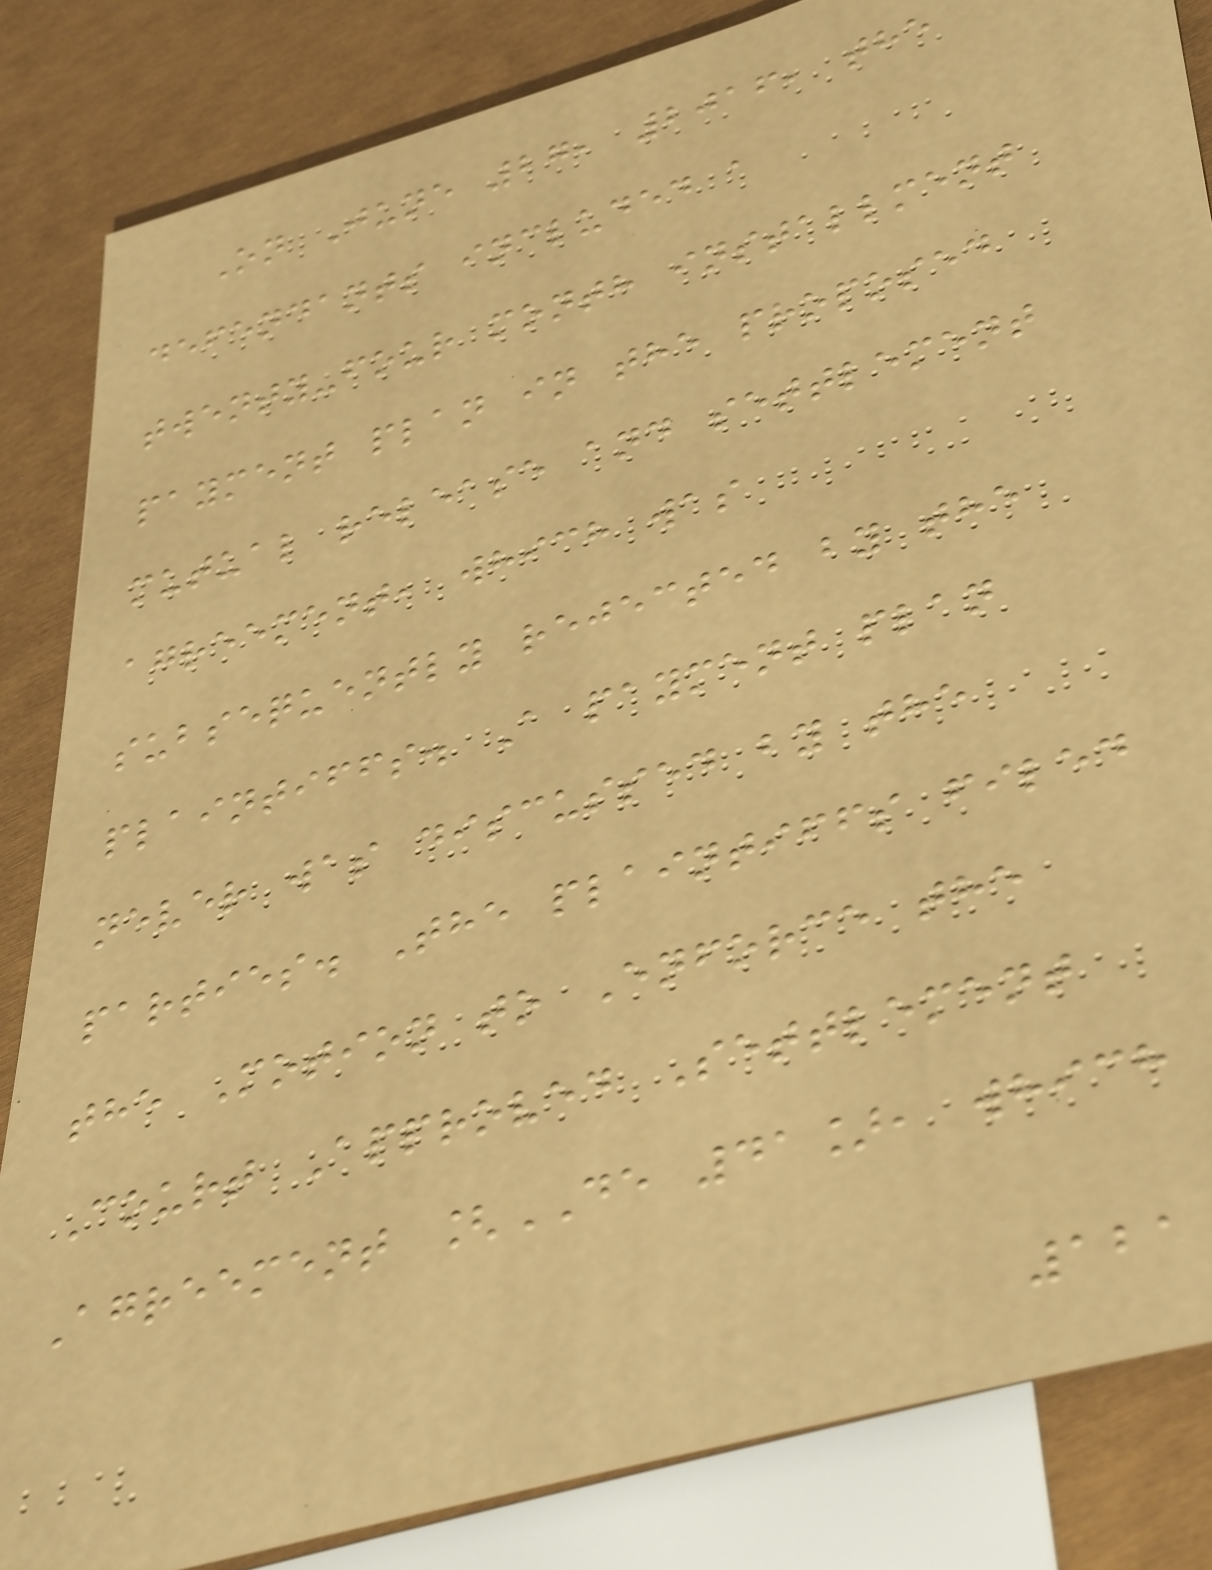On June 27, 2016, the
defendants included a
twenty-four month installment
payment plan in the proposed
mutual release and settlement
agreement, which was
subsequently rejected by the
plaintiffs. A payment plan
never was discussed by the
parties. The plaintiffs filed
the Motion to Enforce the
Court Approved Settlement
Agreement [DE 41], which
121
